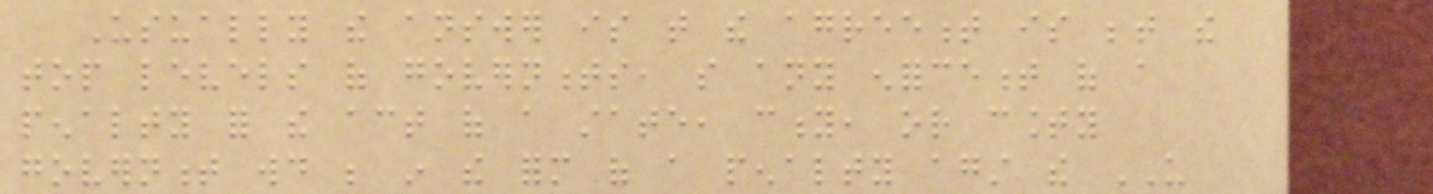Usually the answer is that the agreement is between the
top levels of governments, so any enforcement of a
penalty for the act of a state, city, or county
government would be in the form of a penalty against the US
